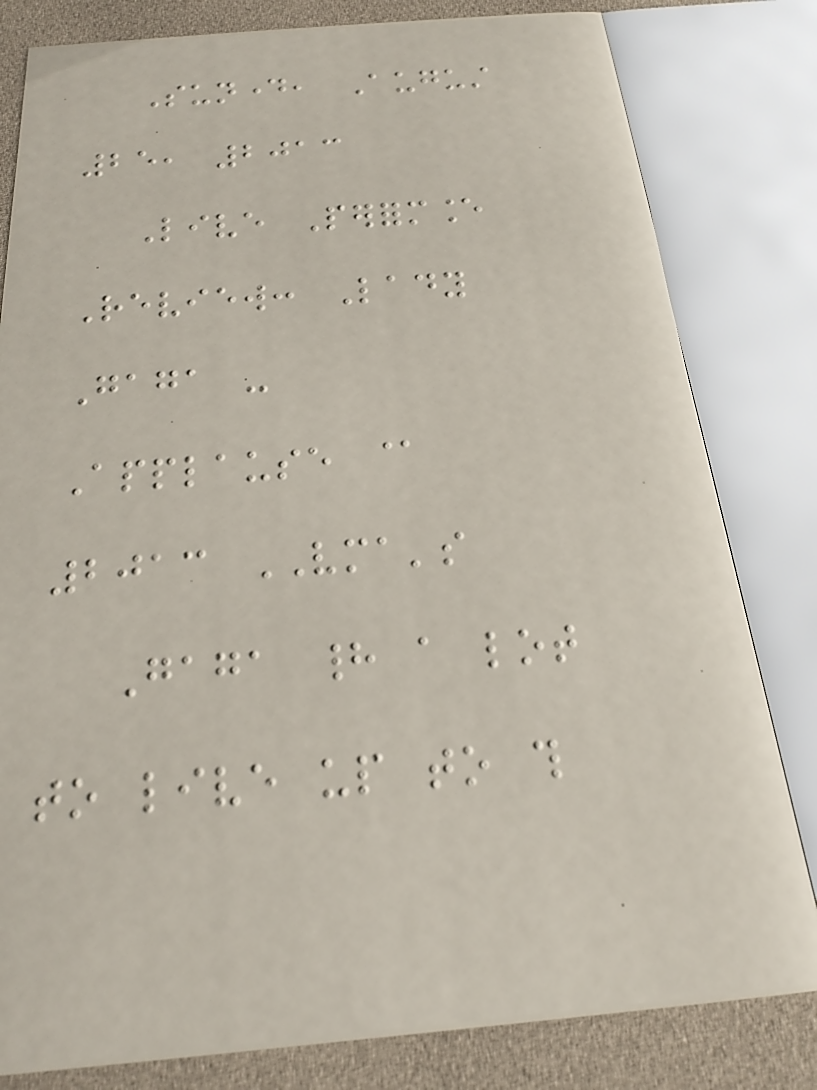Sunday, August
25, 2013
Live Performance
Review: Lady
Gaga -
Applause @
2013 VMA's
Gaga had a lot
to live up to this
